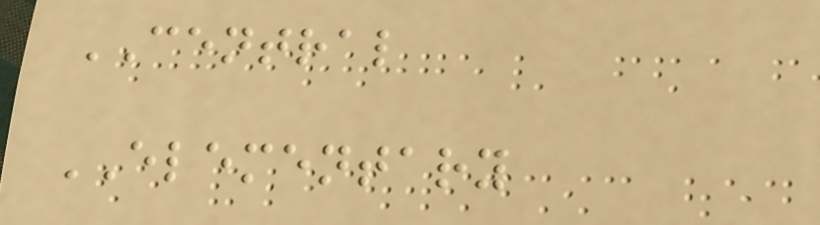CENTRAL
ELEMENTARY
